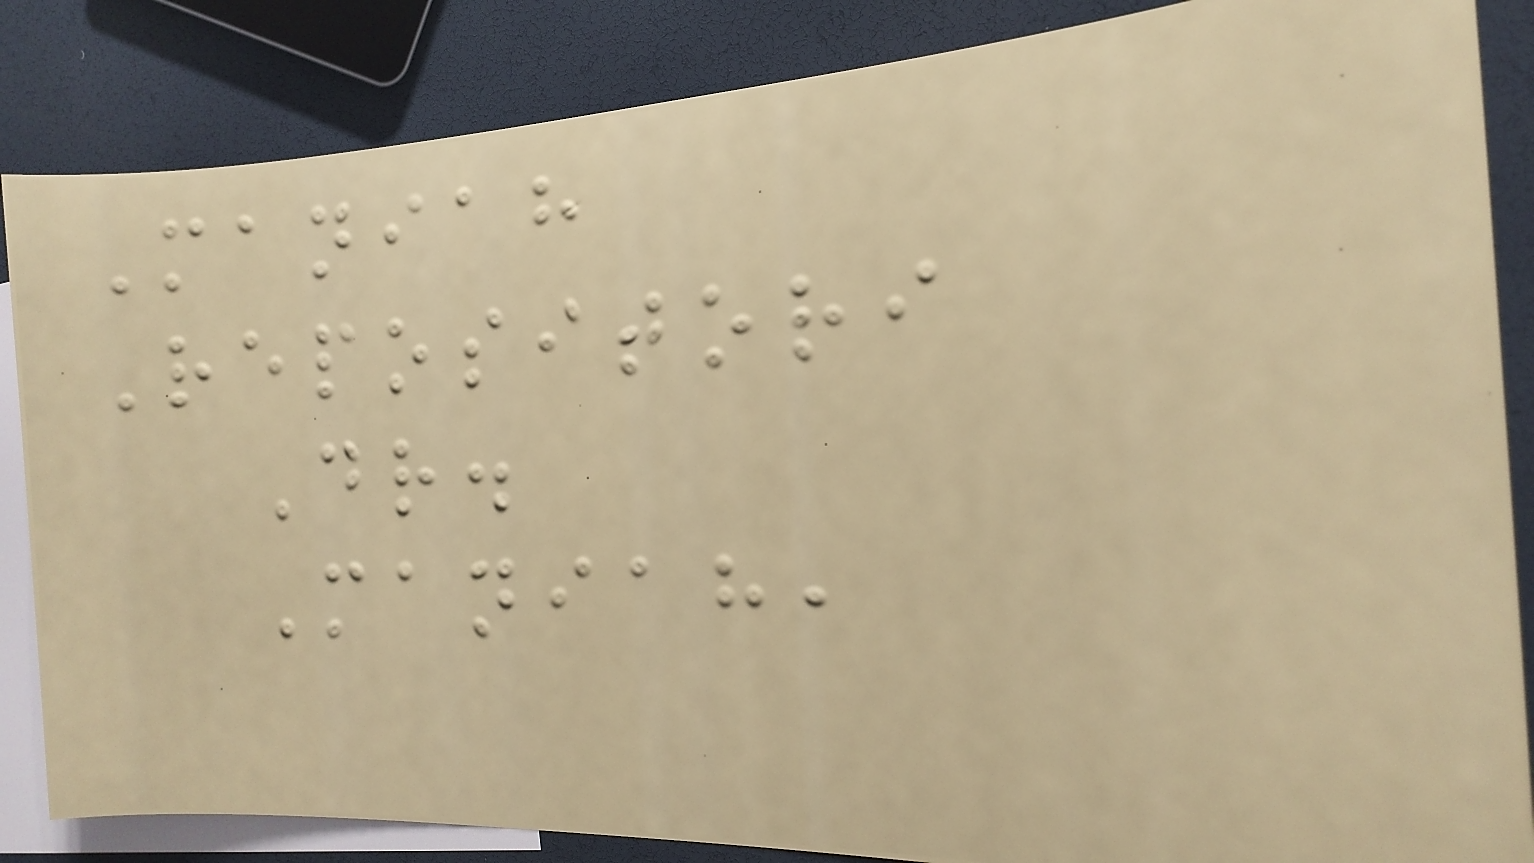Maniah
Repositori
Dr.
Maniah,
